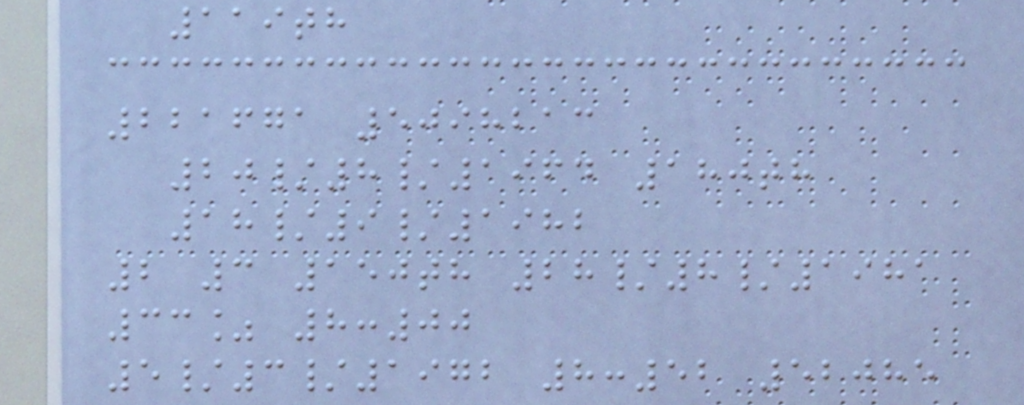119th
221671 5098213
20/8/1964 180th
18/9/1982
2 3 150th 28/8/1981
33% 8:00
5/3/1972 8:52 52085
